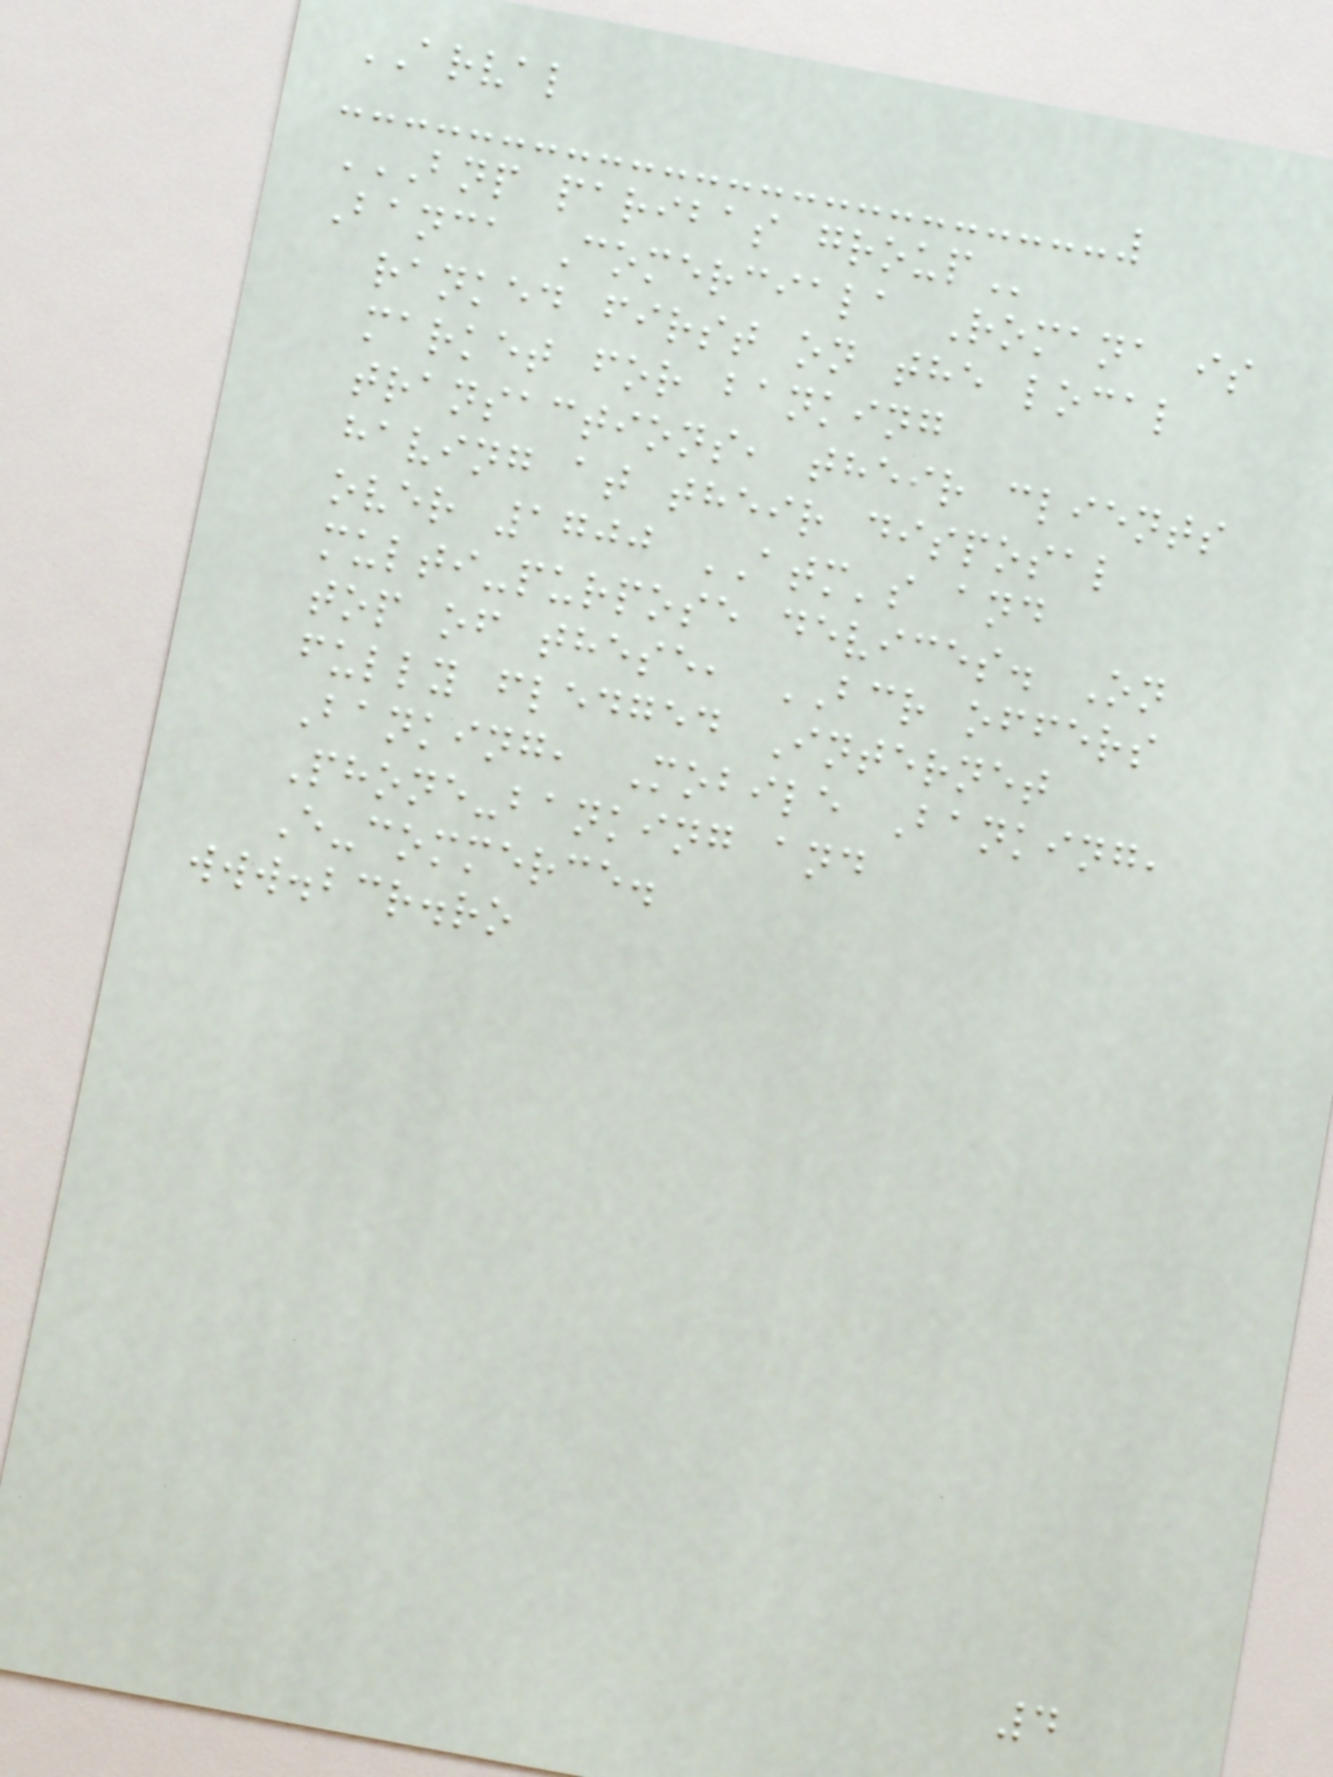ARVAL
BNP PARIBAS GROUP
Banca Comerciala Romana is
ranked first on the local
market for banking
transactions, their clients
having at their disposal
over 1700 ATM's and
multi-purpose devices. On
top of these, BCR offers
fully fledged Internet
Banking, Mobile Banking,
Phone-banking and
E-commerce.
www.bcr.ro
4
